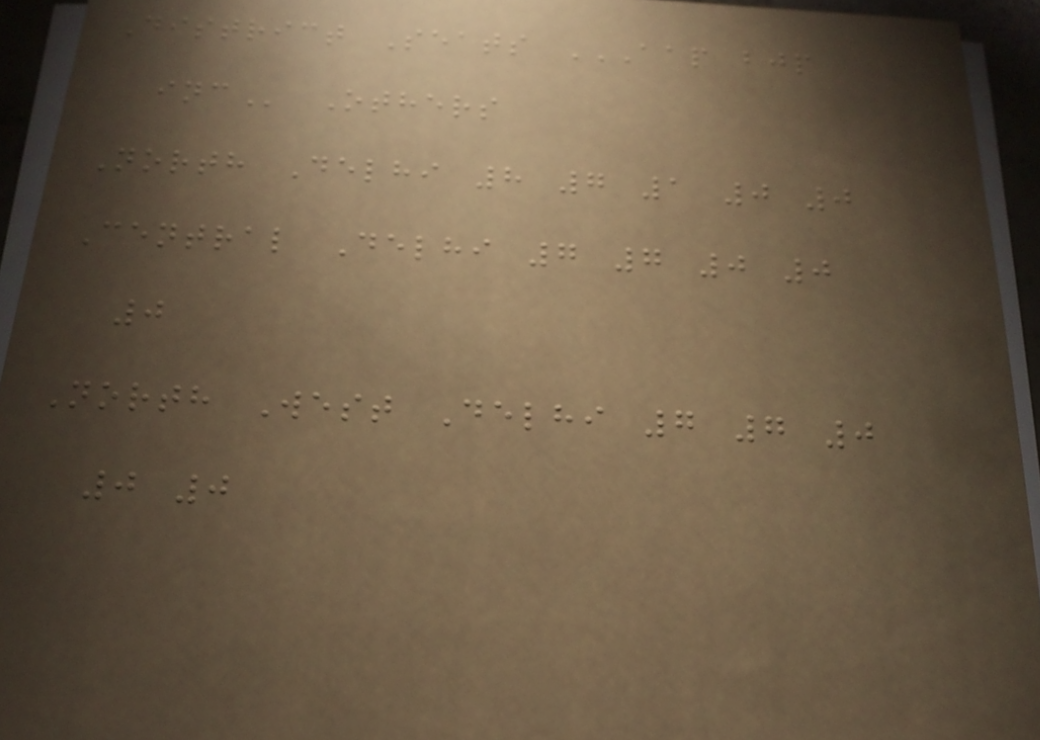District Seats AAP BJP
INC Others
North Delhi 8 7 1 0 0
Central Delhi 7 7 0 0
0
North West Delhi 7 7 0
0 0
